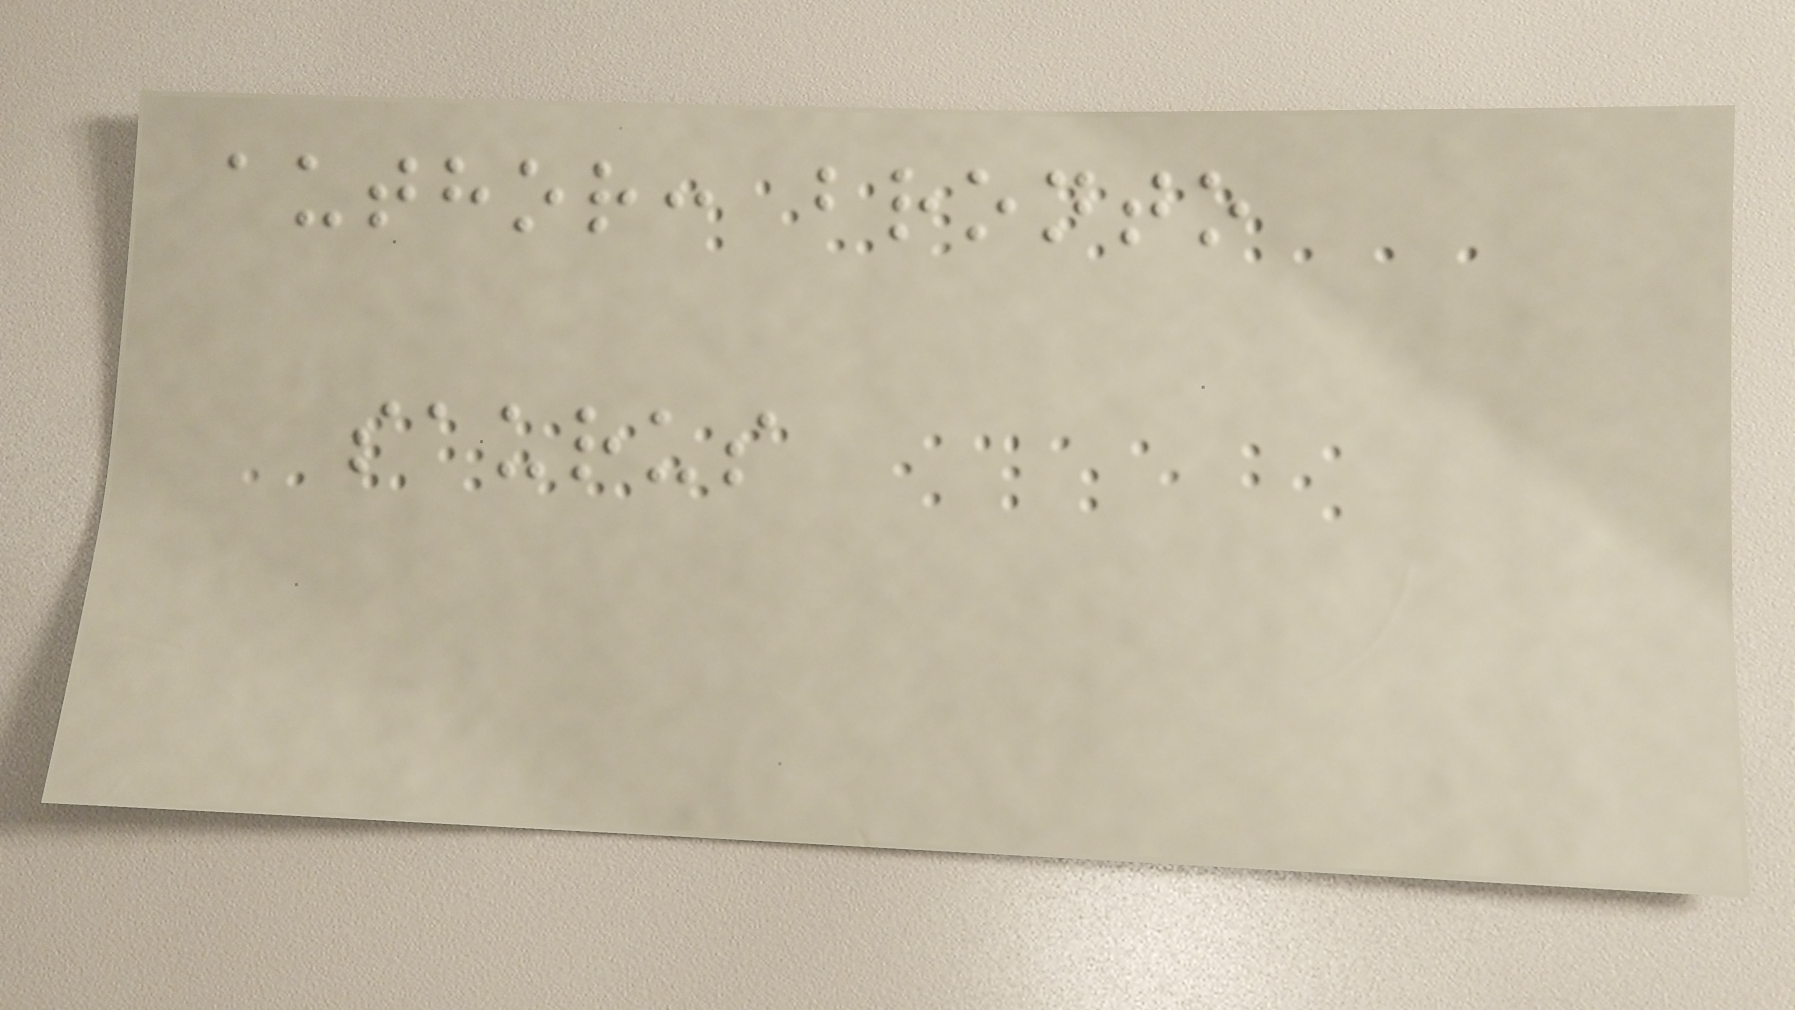author: bronto
saurus
